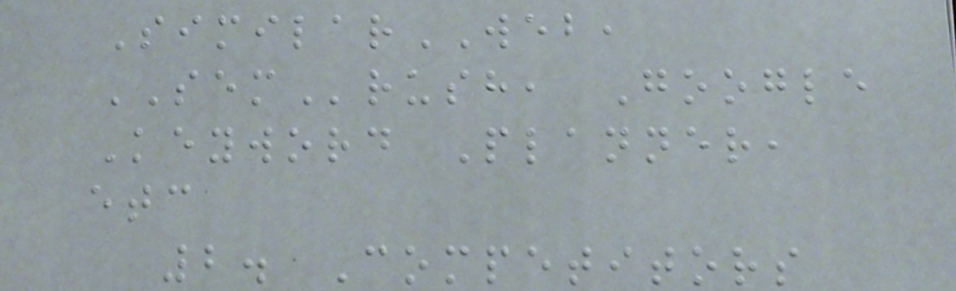SimilarWEB,
SEMrush, Google
Keyword Planner,
etc
2. Competitors
